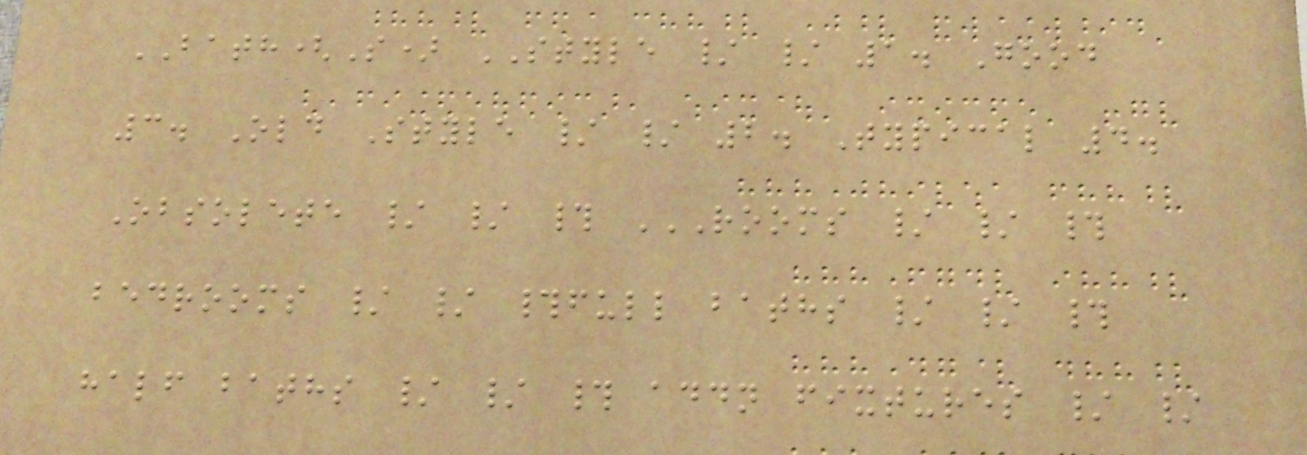BATH(S) STYLE / / 1. Good
3. Old Style / / 2. Typical 4.
Obsolete / / # ROOMS / / #
BEDROOMS / / #FULL BATHS / / #
HALF BATHS / / # ADDN FIXTURES / /
